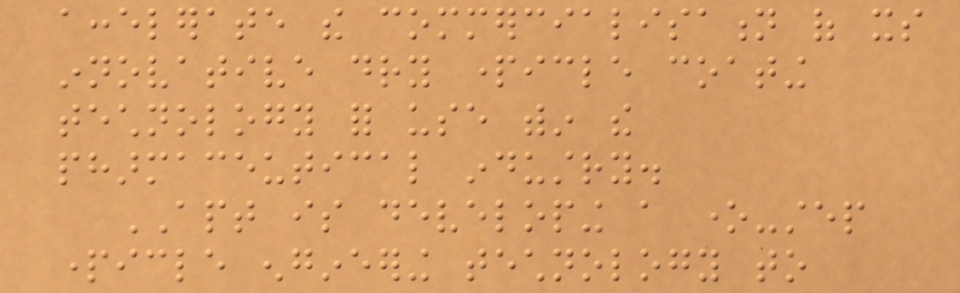accelerate the commercialisation of its
innovative dry particle coating
technology for use within the
pharmaceutical industry.
APT is developing a one-step
particle engineering technology to
